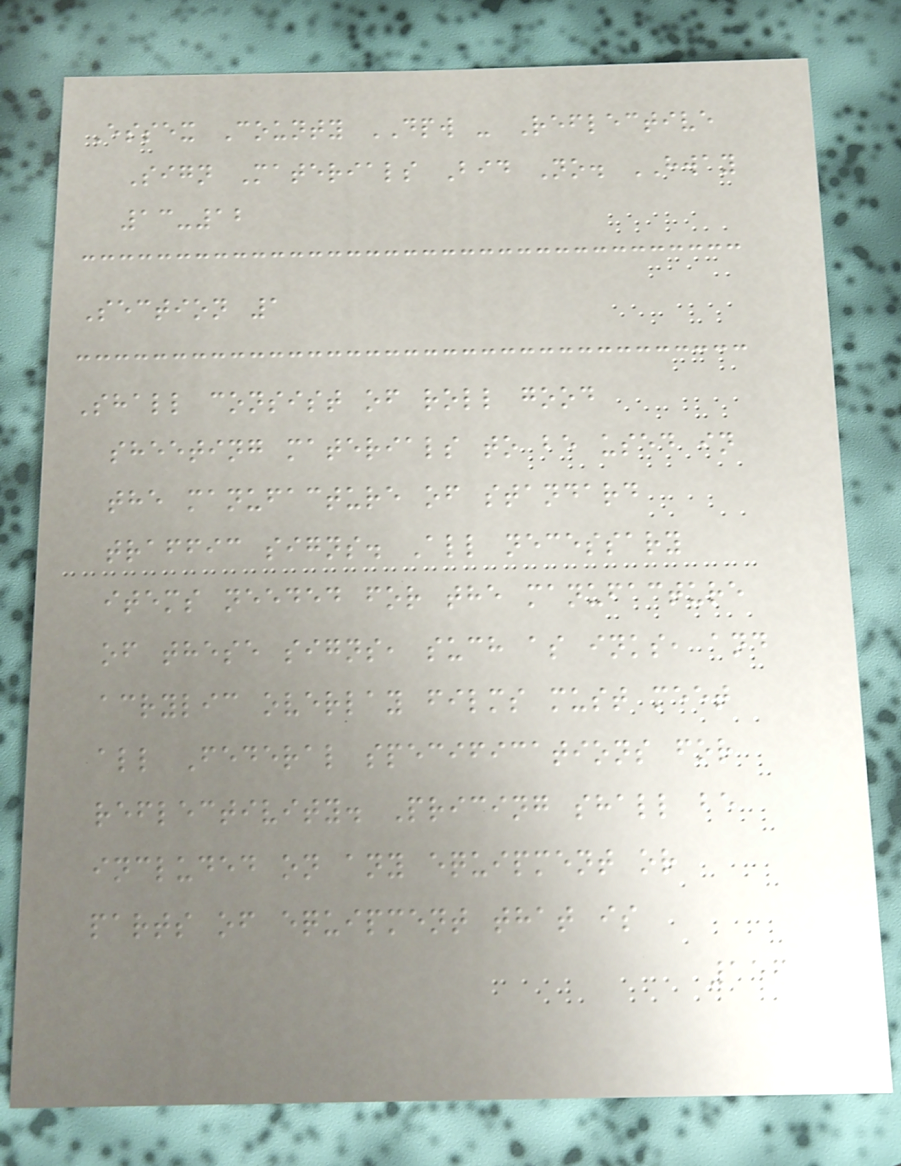Essex County DPW - Reflective
Sign Materials Bid No. HWAY
13-12
Section 1
Shall consist of roll good
sheeting materials to be used in
the manufacture of standard
traffic signs. All necessary
items needed for the manufacture
of these signs, such as inks, and
acrylic overlay films must meet
all Federal specifications for
reflectivity. Pricing shall be
included on any equipment or
parts of equipment that is
156
